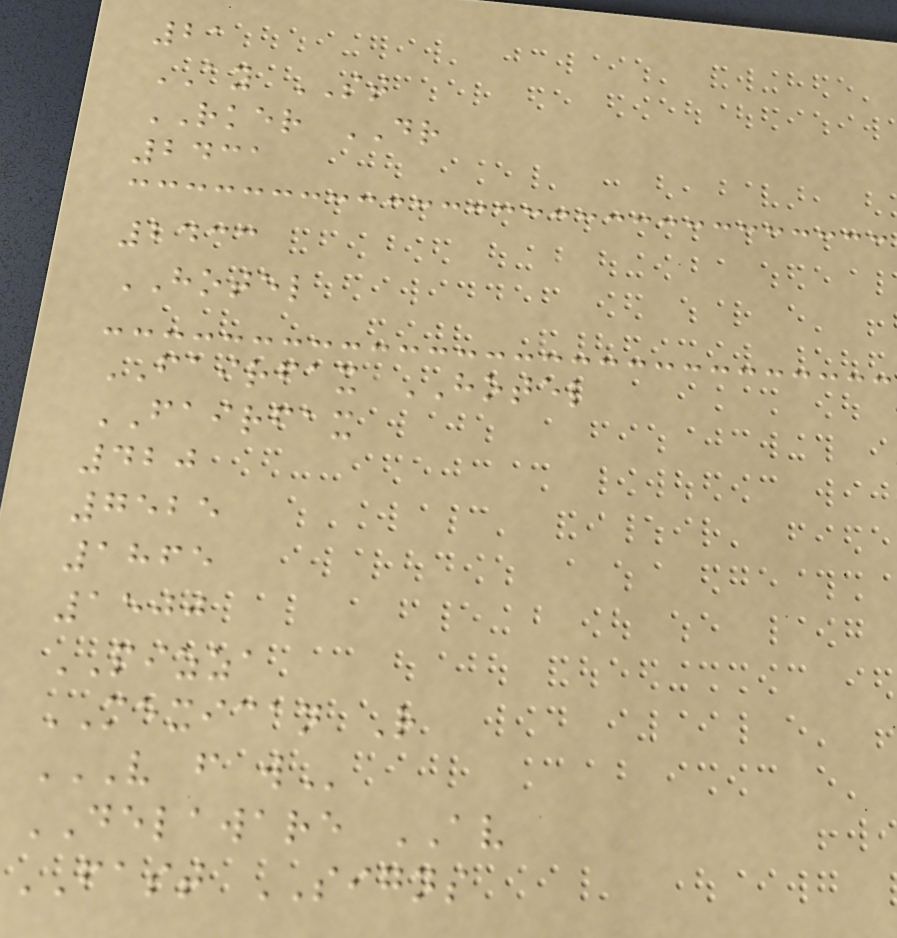21
AY ST
RKER DR
2431
2433
HOTEL
FAIRFAX HOTEL
FAIRFAX
420
7525
1865
1500
PIZZA
MEXICAN R
V F W
DELAWARE AV
FAST SIGNS
